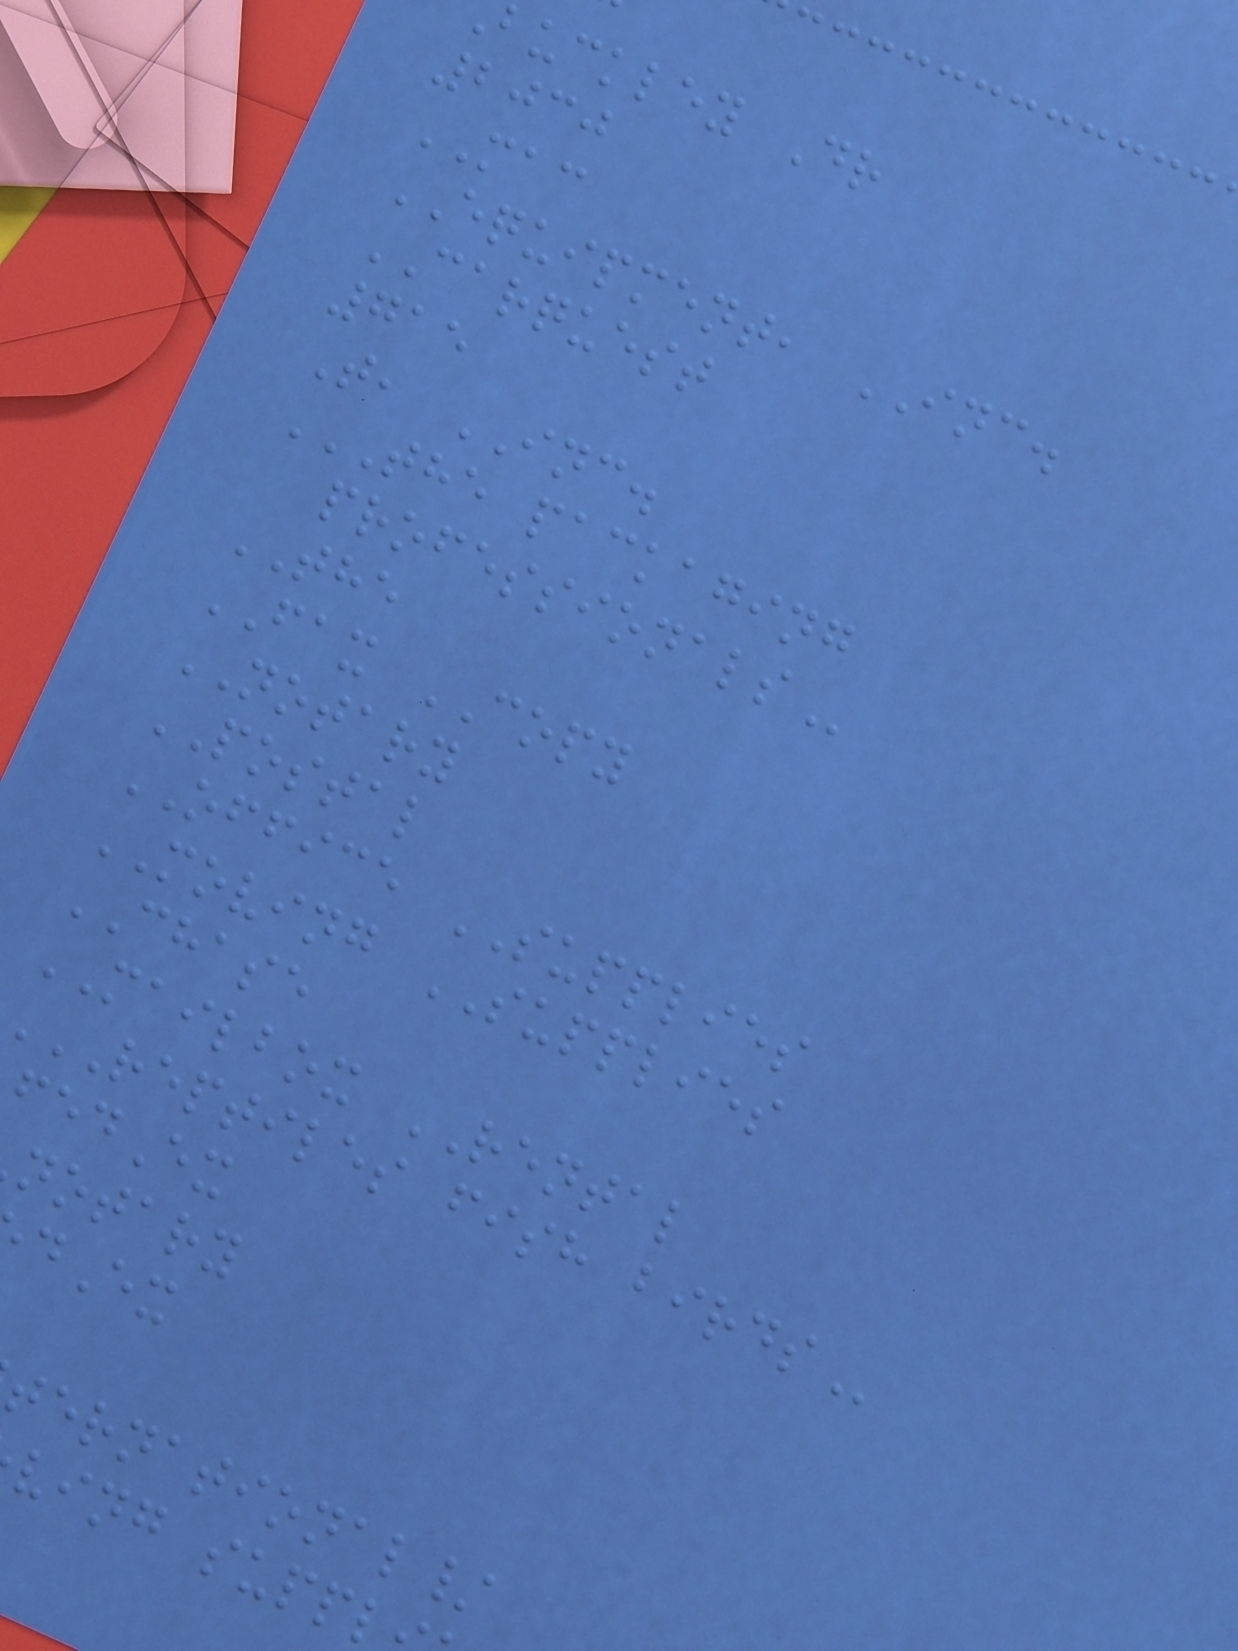buckley Dr
2030
MAC
EQUIPMENT, INC.
CARQUEST
715
T, INC.
THE PACKAGING
THE
FAX COPY
NOTARY
POSTAL
OFFICE SUPPLIES
MOVING SUPPLIES
CHASE
MAILBOX RENTAL
REPTILES fish
edEx
notary
dEx
ternational/
